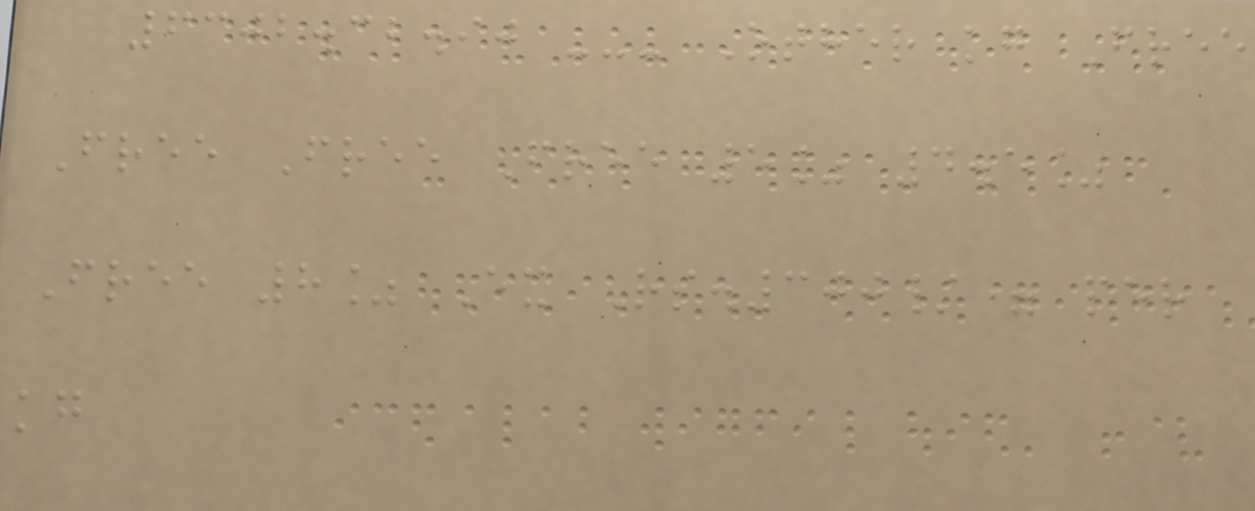6302.32.90 --- Other kg Free
Free Free Free 5% 4.5%
Free 8% Ex Rs.300/= per
kg
